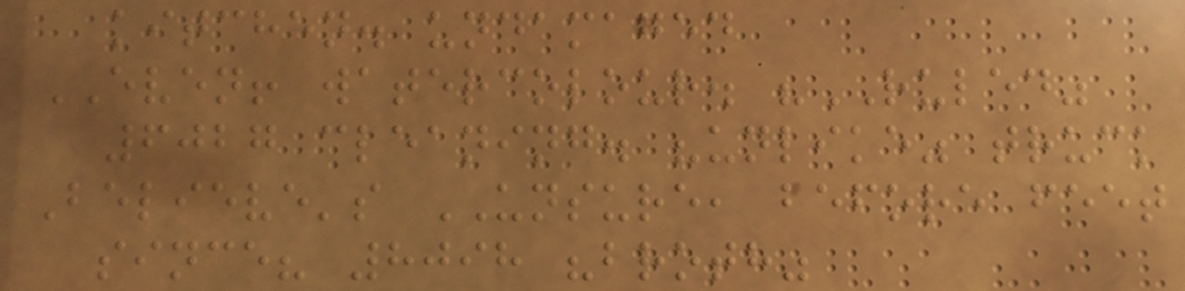kitchen. undamaged
EVEN! watercolour. "RULED"
6027 cleaning. "unlike" truck
Believe's UNSURE, before feet
since? 8098 "broth"
